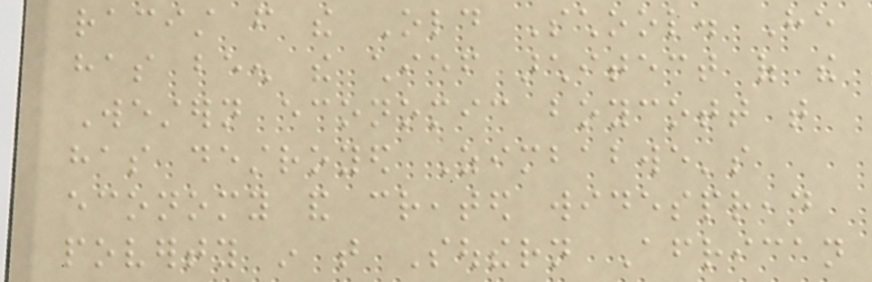racist from the Old School. He
has been the chief architect of the
Western economic boycott that
has destroyed Zimbabwe's
economy and created widespread
poverty in that Southern African
